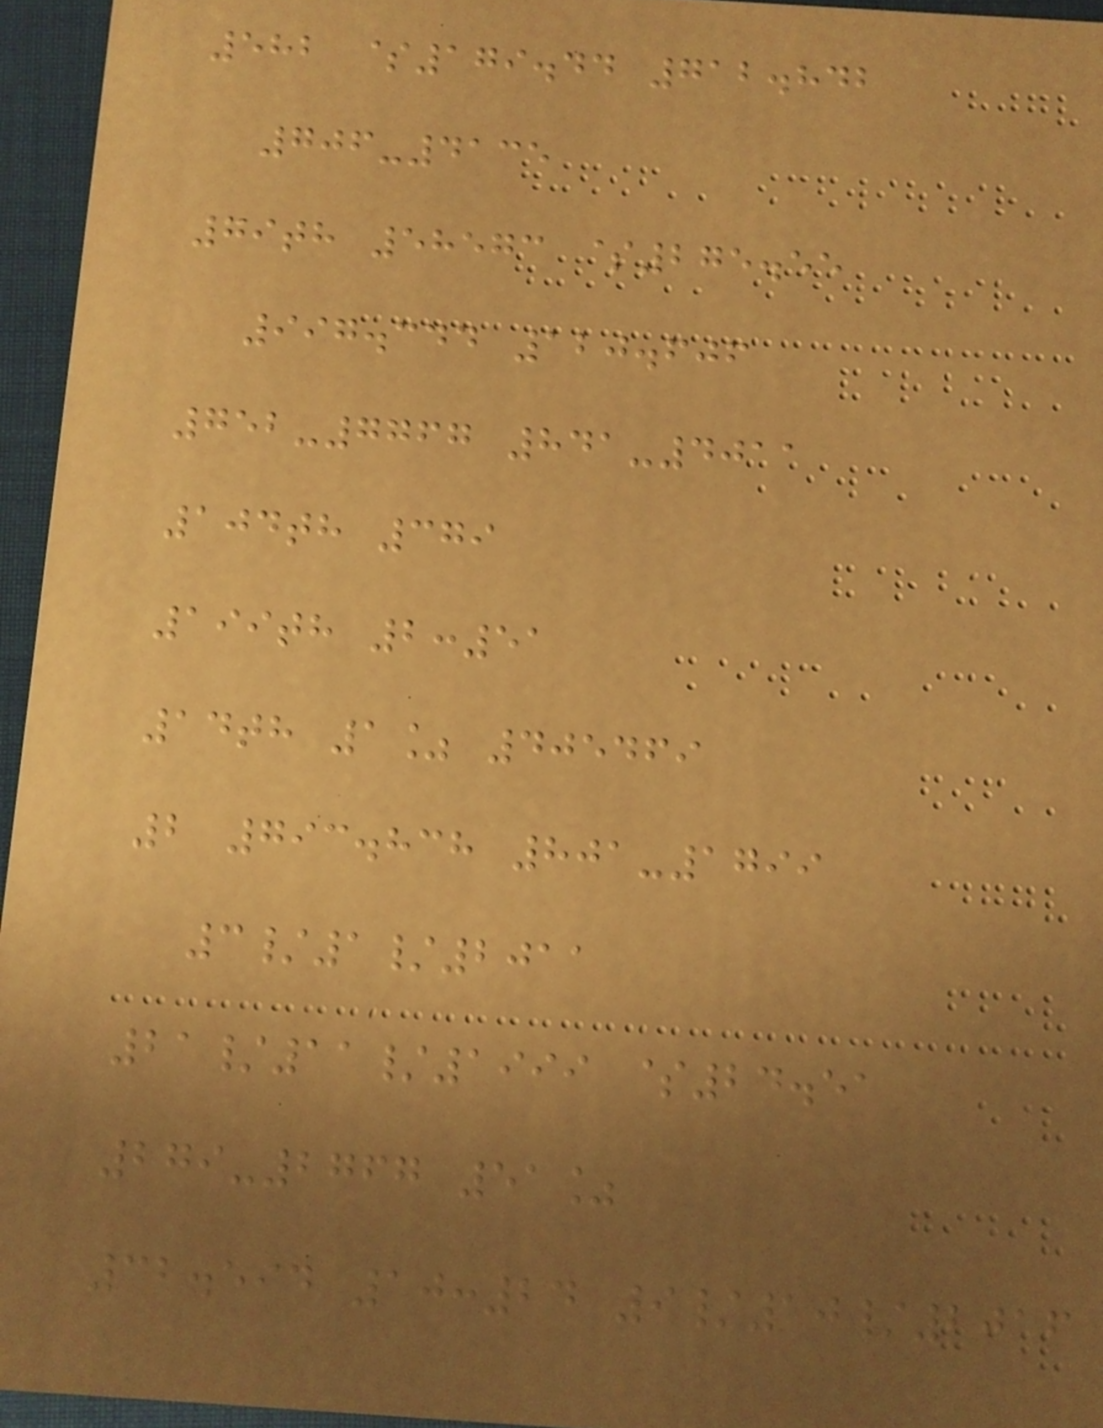582 $179.44 712.842
706-4135
79th 58573 $275.55
997.344 120.606
752-7767 841-4011
104th 379
199th 2:51
14th 1% 405469
2 793.838 801-1799
3/1/2011
21/11/1999 $24.51
279-2767 51%
32.594 10:24 9/10/2016
